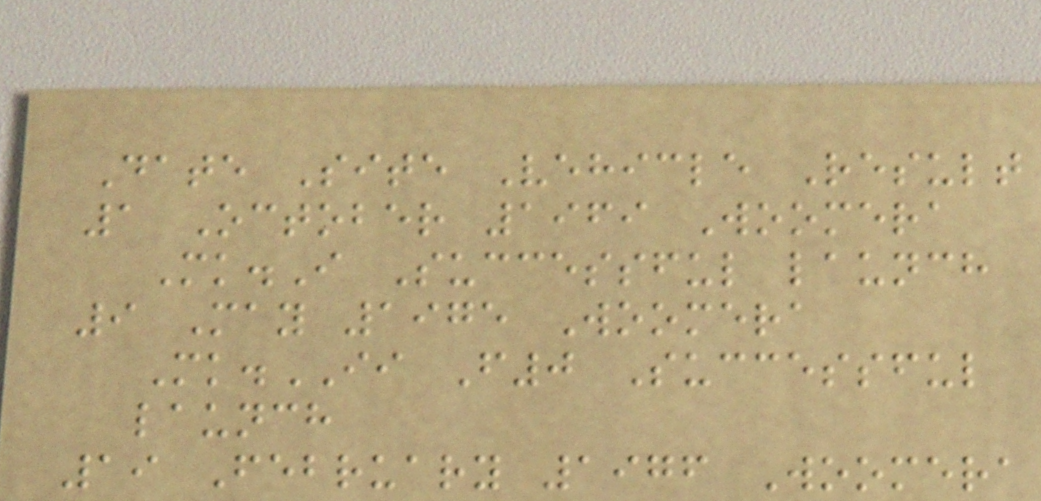Date Site Vehicle Result
1 October 1969 Woomera
Mk.I Successful launch
9 May 1975 Woomera
Mk.II F0 Successful
launch
19 February 1976 Woomera
